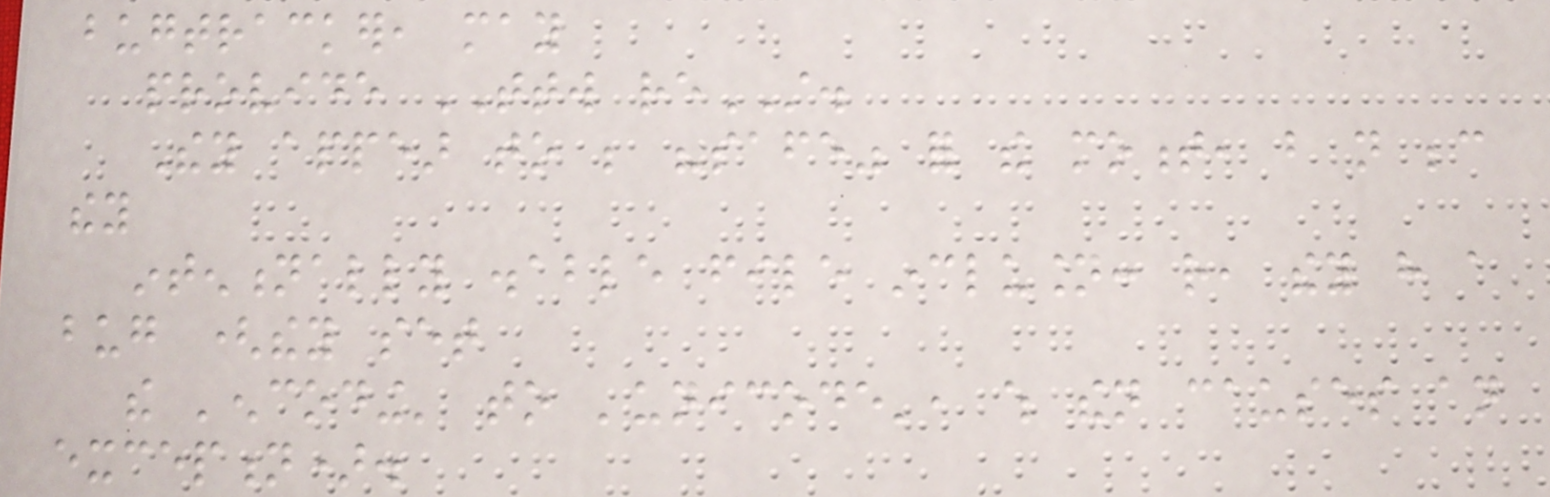bugtracker, may
provide TTW reST.
They appear to be "safe" for the moment, but not because
they
intentionally disable file inclusion: rather, they have a
bug (they set
the 'encoding' to 'unicode', which then causes an
exception).
